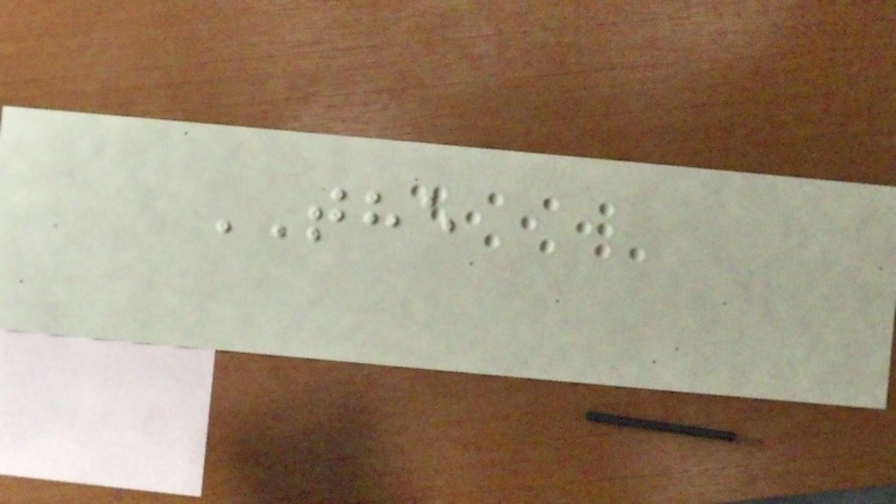THE
